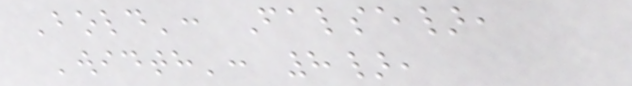'bold': False},
'width': 8},
